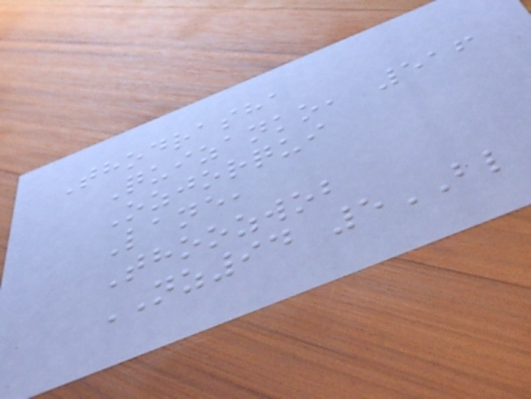Thodrasha
Quizanko, 516
Ozjorqui
Lane,
Thoozwob
NZ94 5BL
